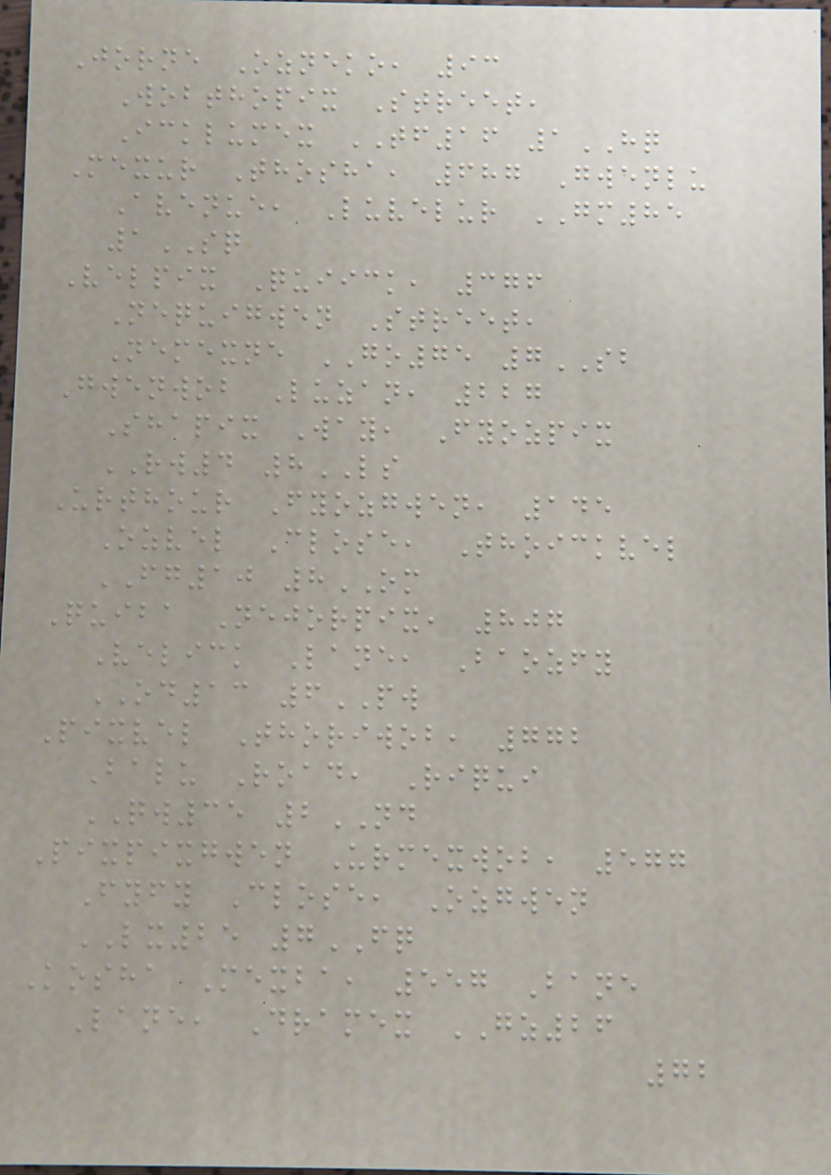Jorne Ozneko, 93
Wobthopix Street,
Icklumex TF16 1HQ
Mexur Thosha, 687 Gwenlu
Avenue, Luvelur GM85
1SQ
Velpix Quiick, 376
Nequigwen Street,
Nemexne GO75 7SB
Gwenwob Luzan, 227
Shapix Way, Fyozpix
RW4 8LS
Urthour Fyozgwen, 145
Ozvel Close, Thoickvel
FG10 8OM
Quiba Nejorpix, 807
Velick Lane, Baozfy
OD13 6PW
Pixvel Thoriwob, 772
Balu Road, Riqui
QW35 2ND
Pixpixgwen Urmexwob, 577
Fyfy Close, Ozgwen
LX25 7FQ
Kosha Mexba, 557 Bane
Lane, Dramex GZ26
72
